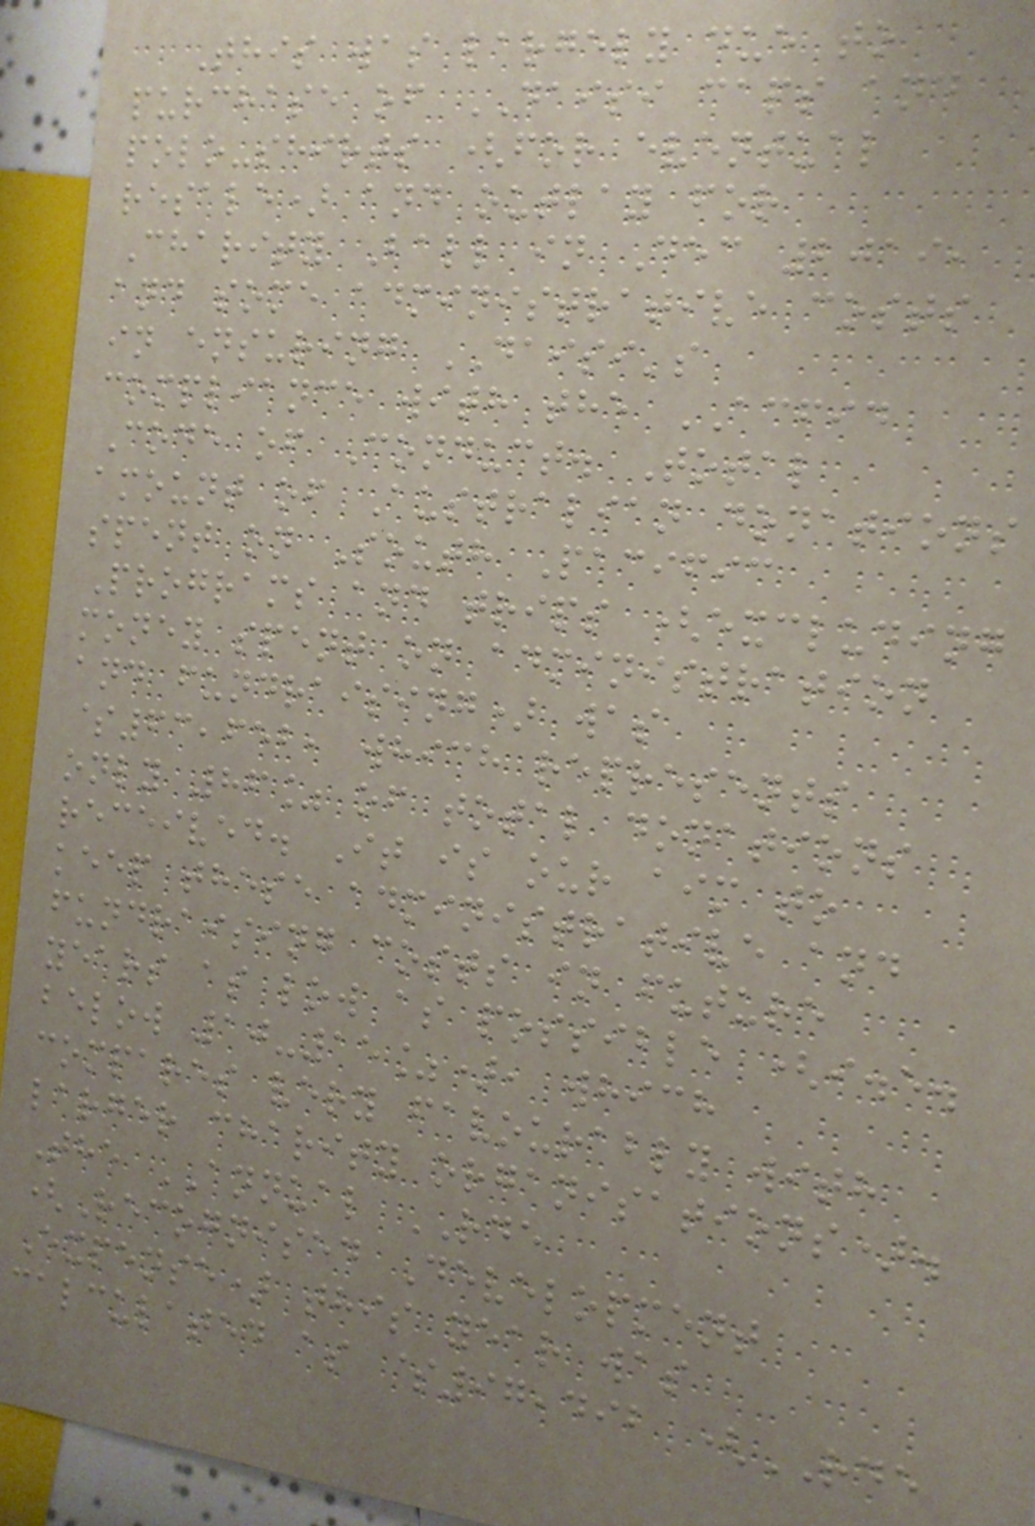This was largely due to
purchase of DAISI caps and
polo-shirts (for eventual
resale) and outlay for
Charity Ball in Dec 2019,
and some administrative costs
in ensuring DAISI's
compliance with the ACFID
Code of Conduct. Total
amount of Australian donations
spent on South Pacific
Programs and trips (excluding
money spent on administration
and fundraising) was
$63,652, which represents
only 86% of total donations
received. It is our aim to
keep these administrative and
fundraising costs in future
years as low as possible (i.e.
below 10-15%), which
compares very favourably with
larger charity organisations).
The ANNUAL RDE
(Recognised Development
Expense) this year was
calculated as $97,492 (RDE
